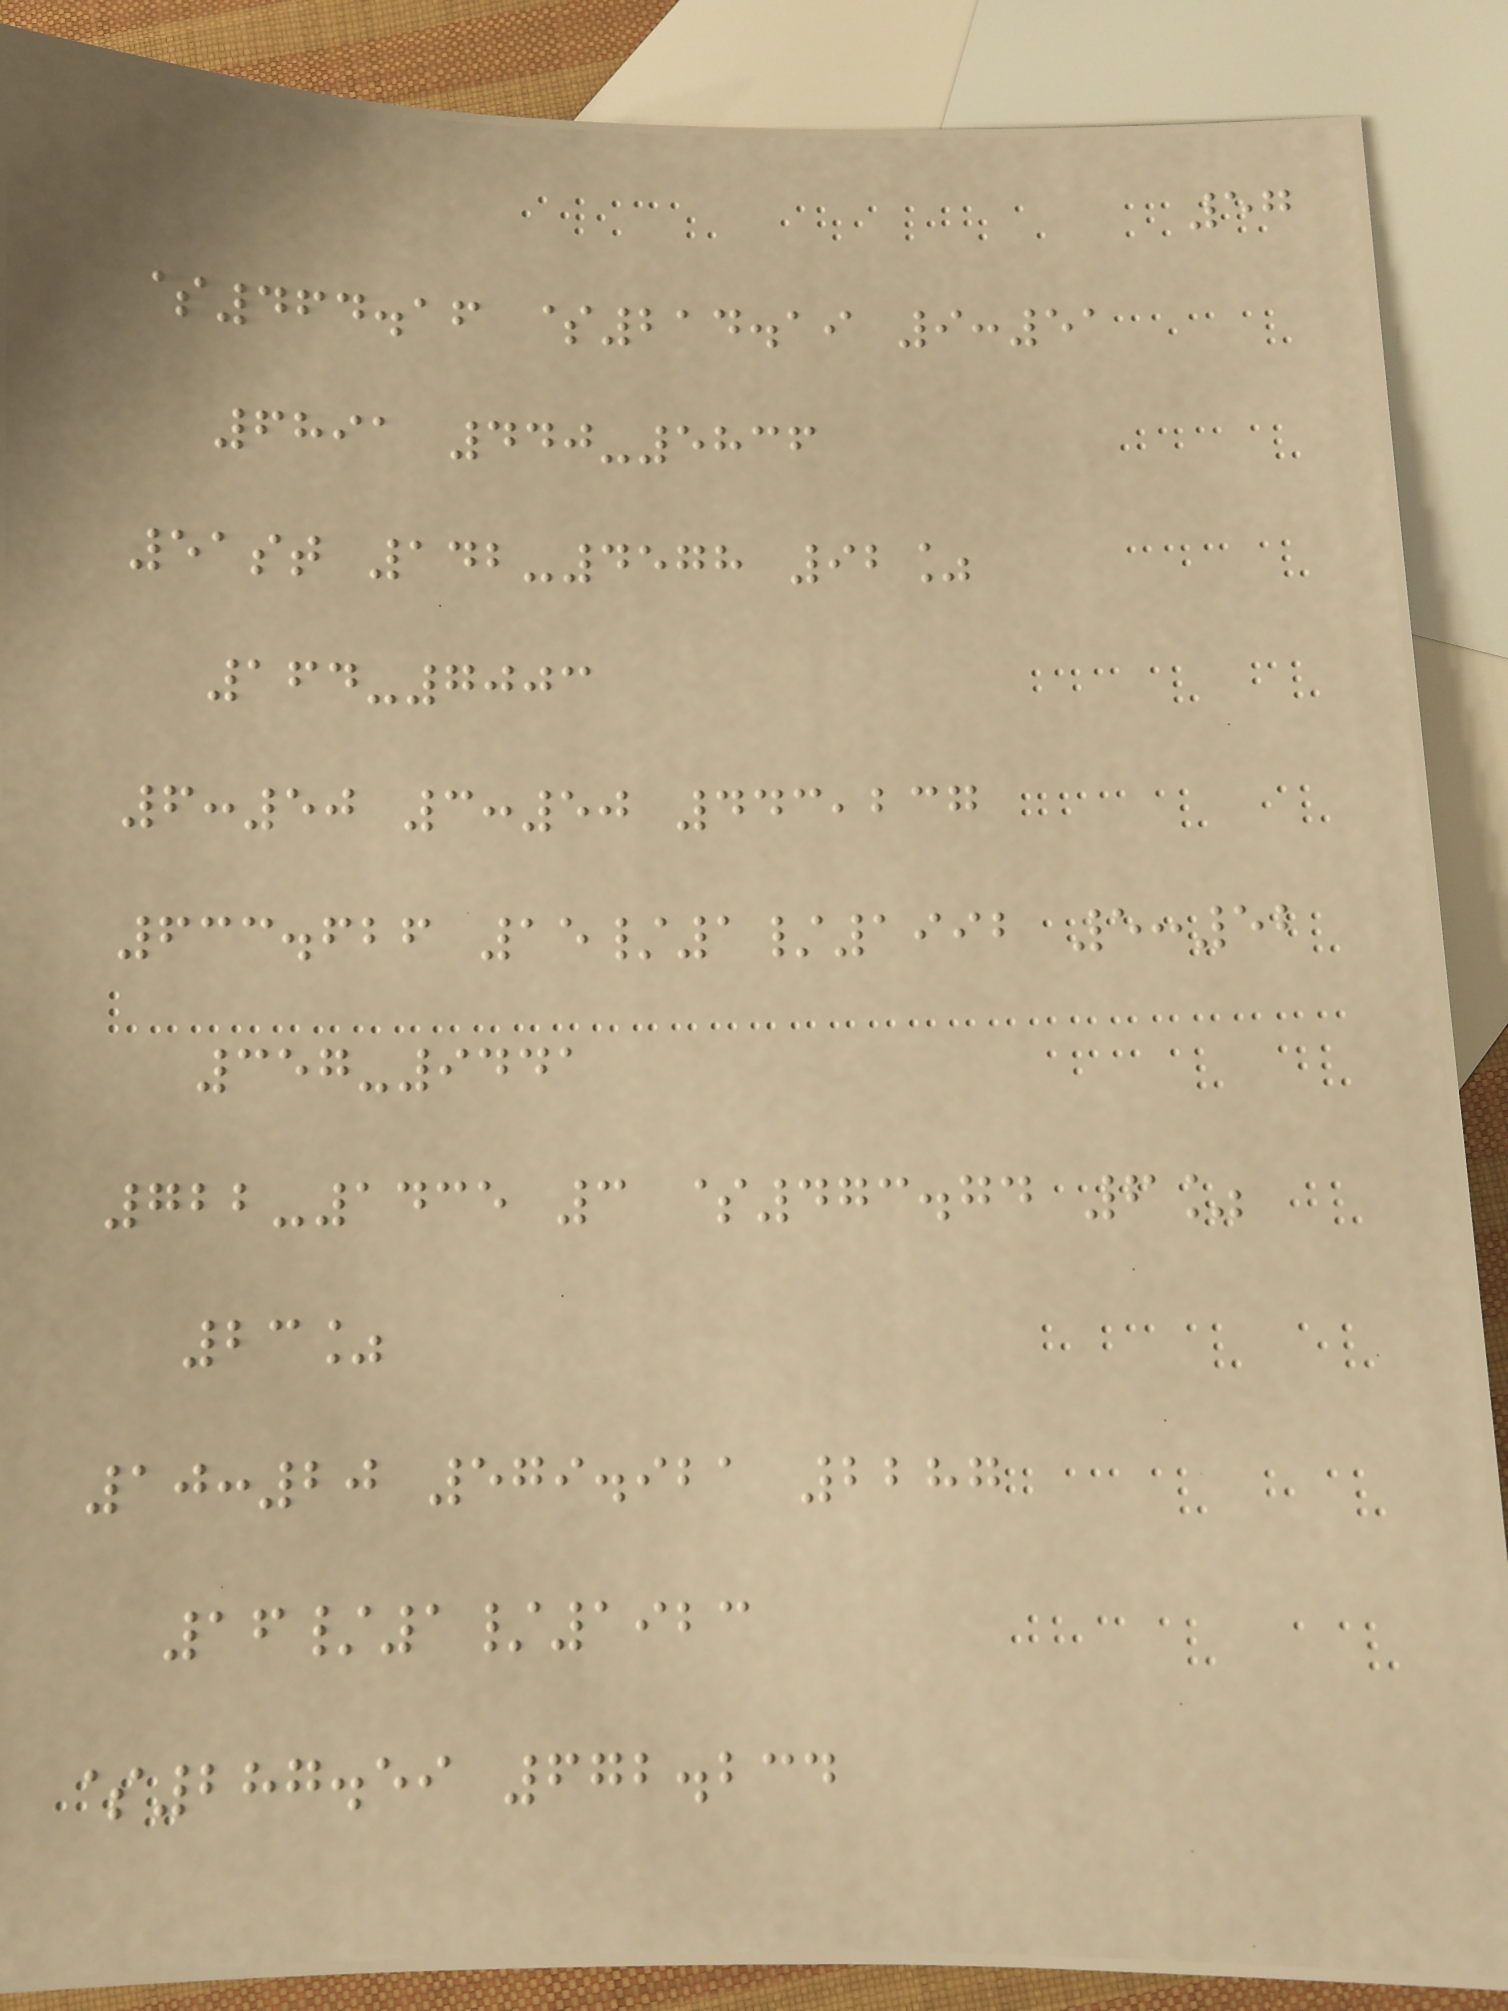57
$464.16 $214.19 9:51
6891 440-5836
51st 142-4578 92%
164-7003
6:50 3:50 443,237
633.626 15/1/1992 5:52
357-9441
722-1435 3 $473.74 6%
23%
10:20 579.921 2287
16/1/1923
$287.59 672.234
